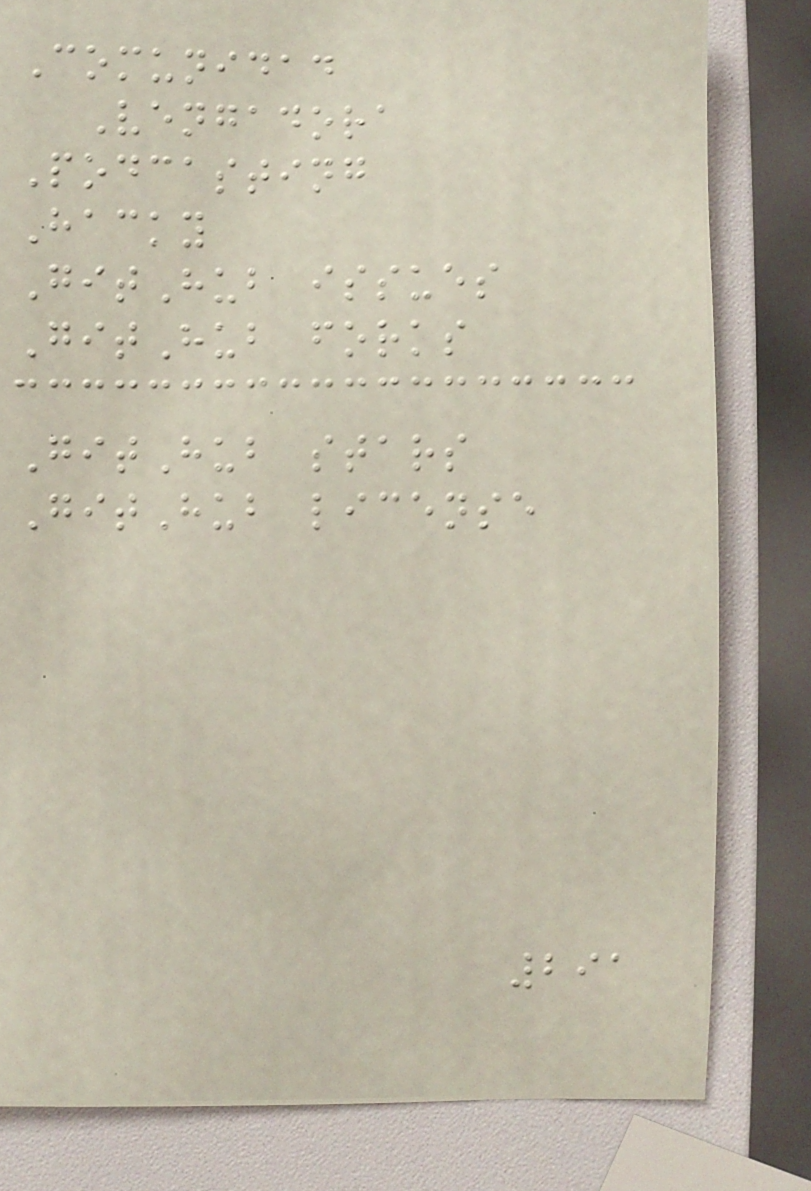Comunidad
Vengadora
Podcasting
Hacky
GitHub issues
GitHub forks
GitHub stars
GitHub license
291
